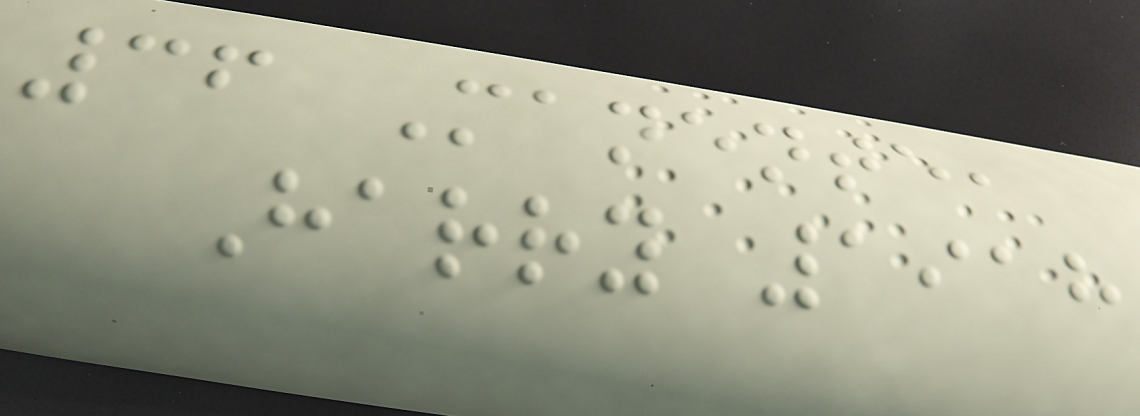36 Manente,
Harry 1918
